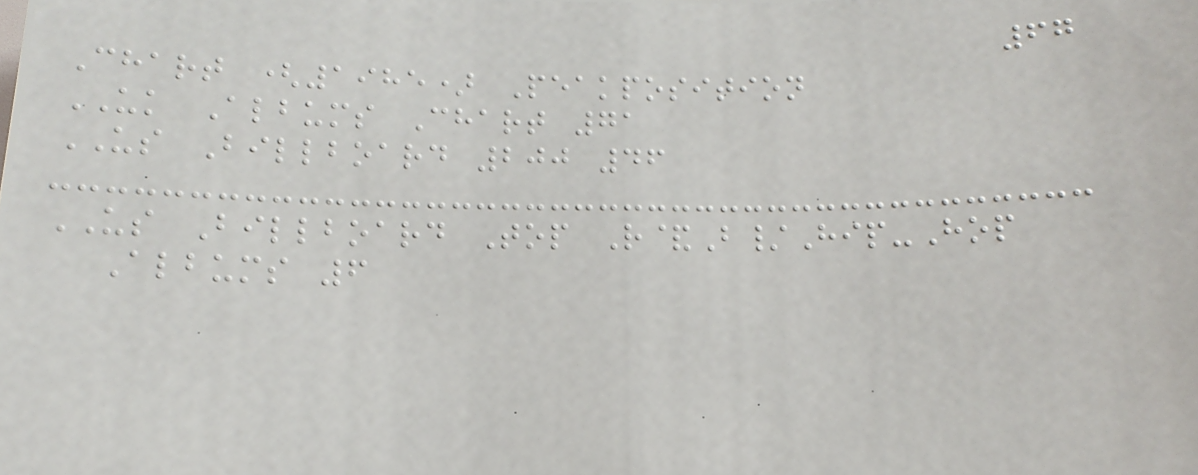67
Chart (1985) Peakposition
UK Albums Chart 71
US Billboard 200 46
US Billboard Top R&B/Hip-Hop
Albums 6
